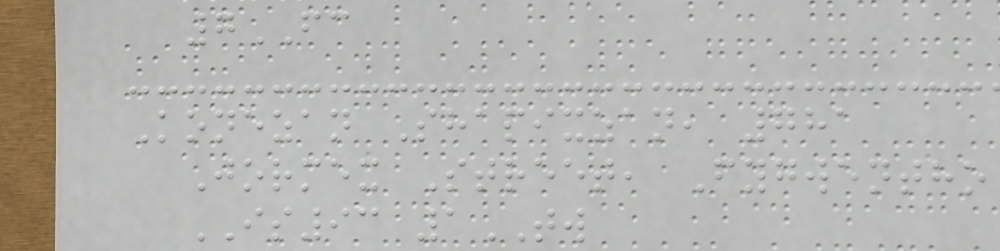7FC
Konezan Shapixzan, 781
Jormex Street, Fygwentho
IS93 1TW
